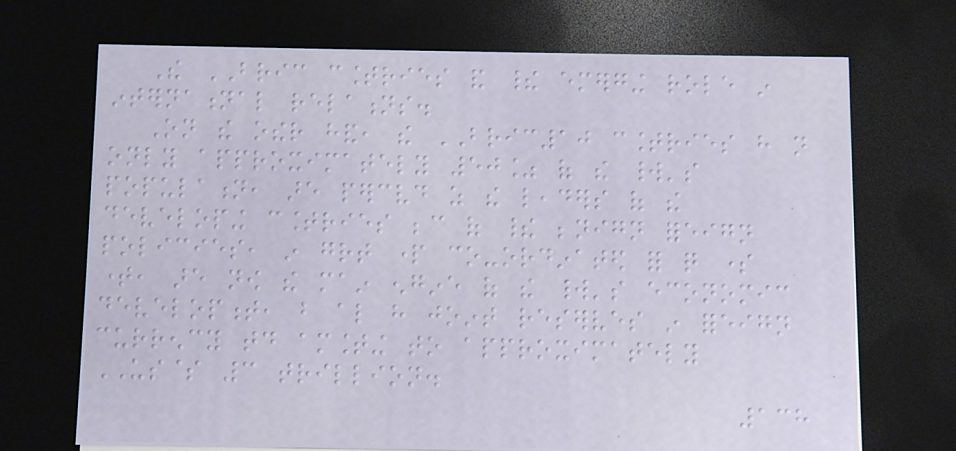The BRIC countries and their emerging role in
international relations.
On the other hand, the BRIC10 countries have not
only approximately 50% of the world's
population, are perceived as the leaders of the
developing countries because of their benign foreign
policies, in great part co-ordinated for quite some
time, are now the main engine of the world's economic
development, but also have joint reserves in foreign
currency today amounting to approximately
US$ 3 trillion.
138
